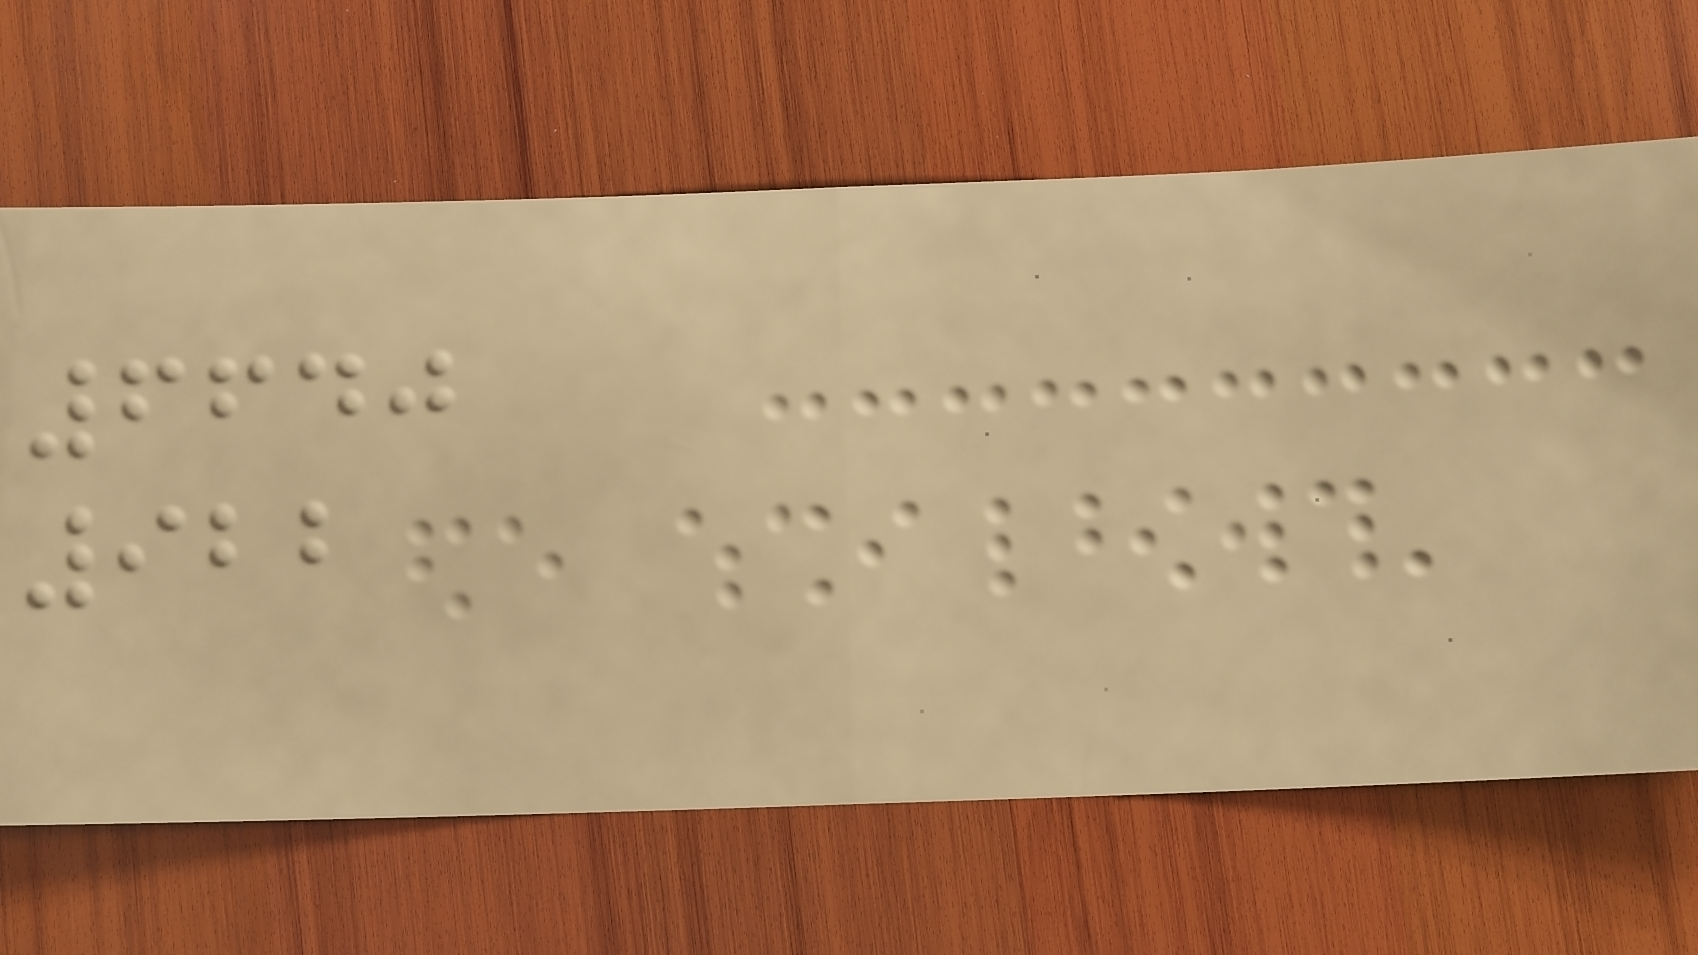6640
922
